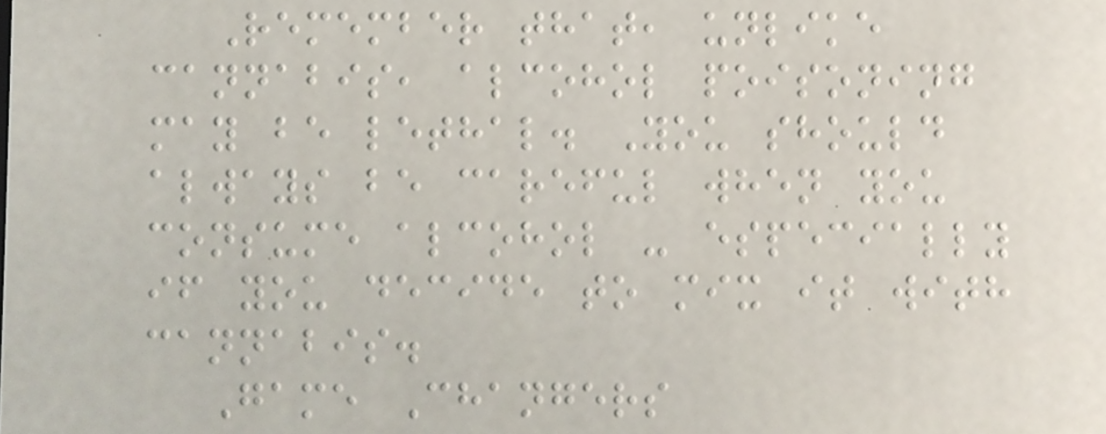Remember that, unlike
cannabis, alcohol poisoning
may be lethal. You should
always be careful when you
consume alcohol - especially
if you decide to mix it with
cannabis.
Game Changers
